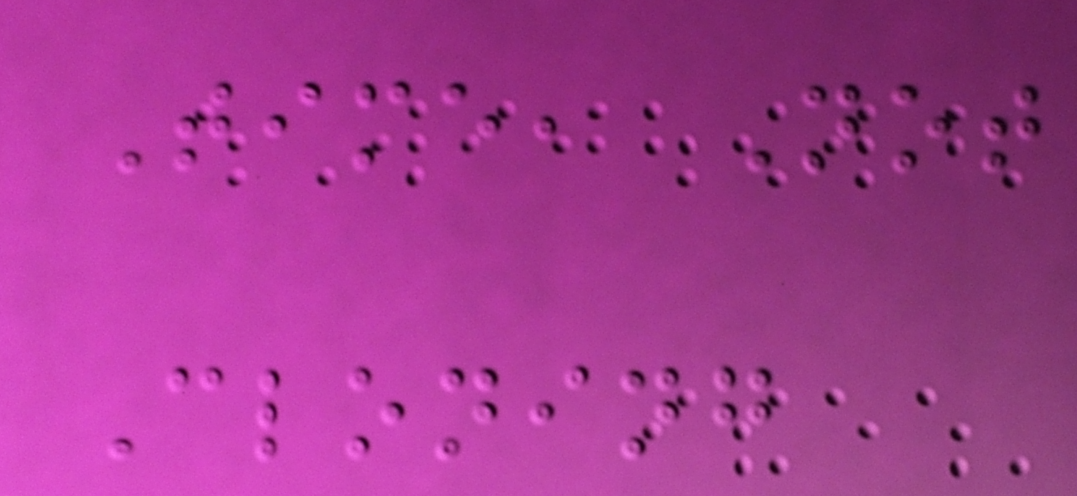Time, Not
Cloning
